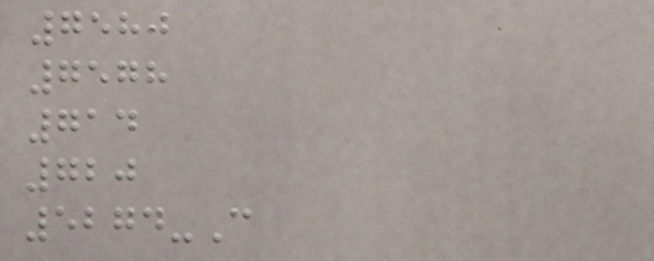7580
7578
714
720
5274-C
